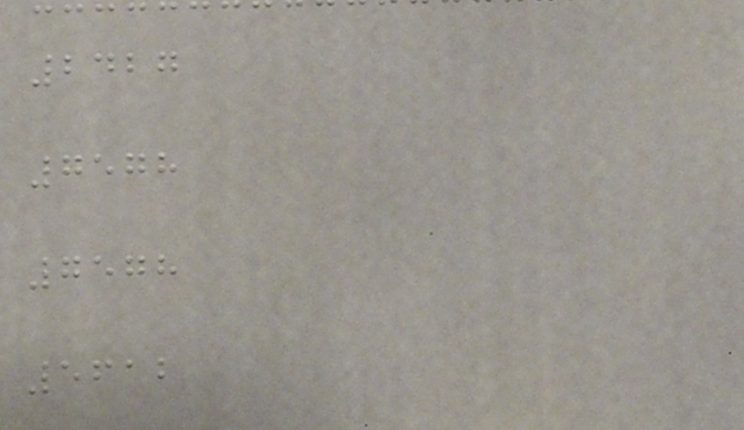2427
7578
7578
5612
